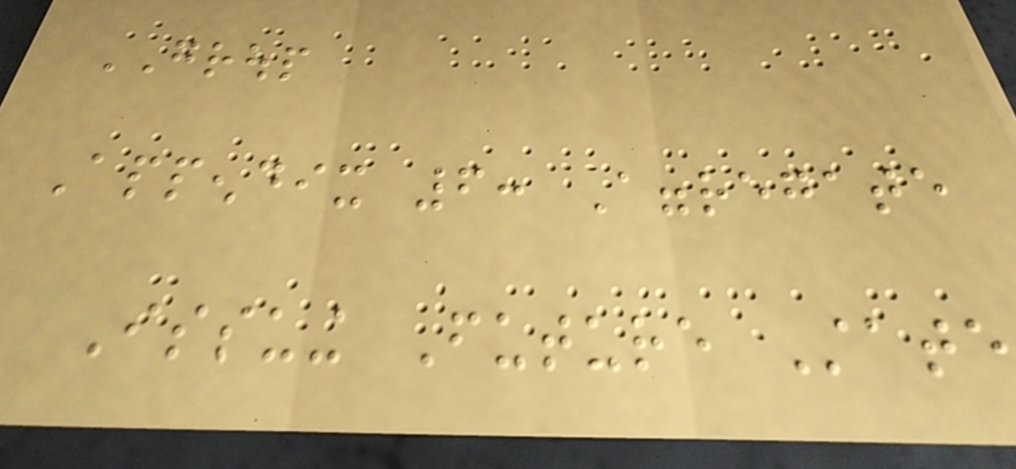GROUP
Appendix 6: Aggregate
Issuing Future State
